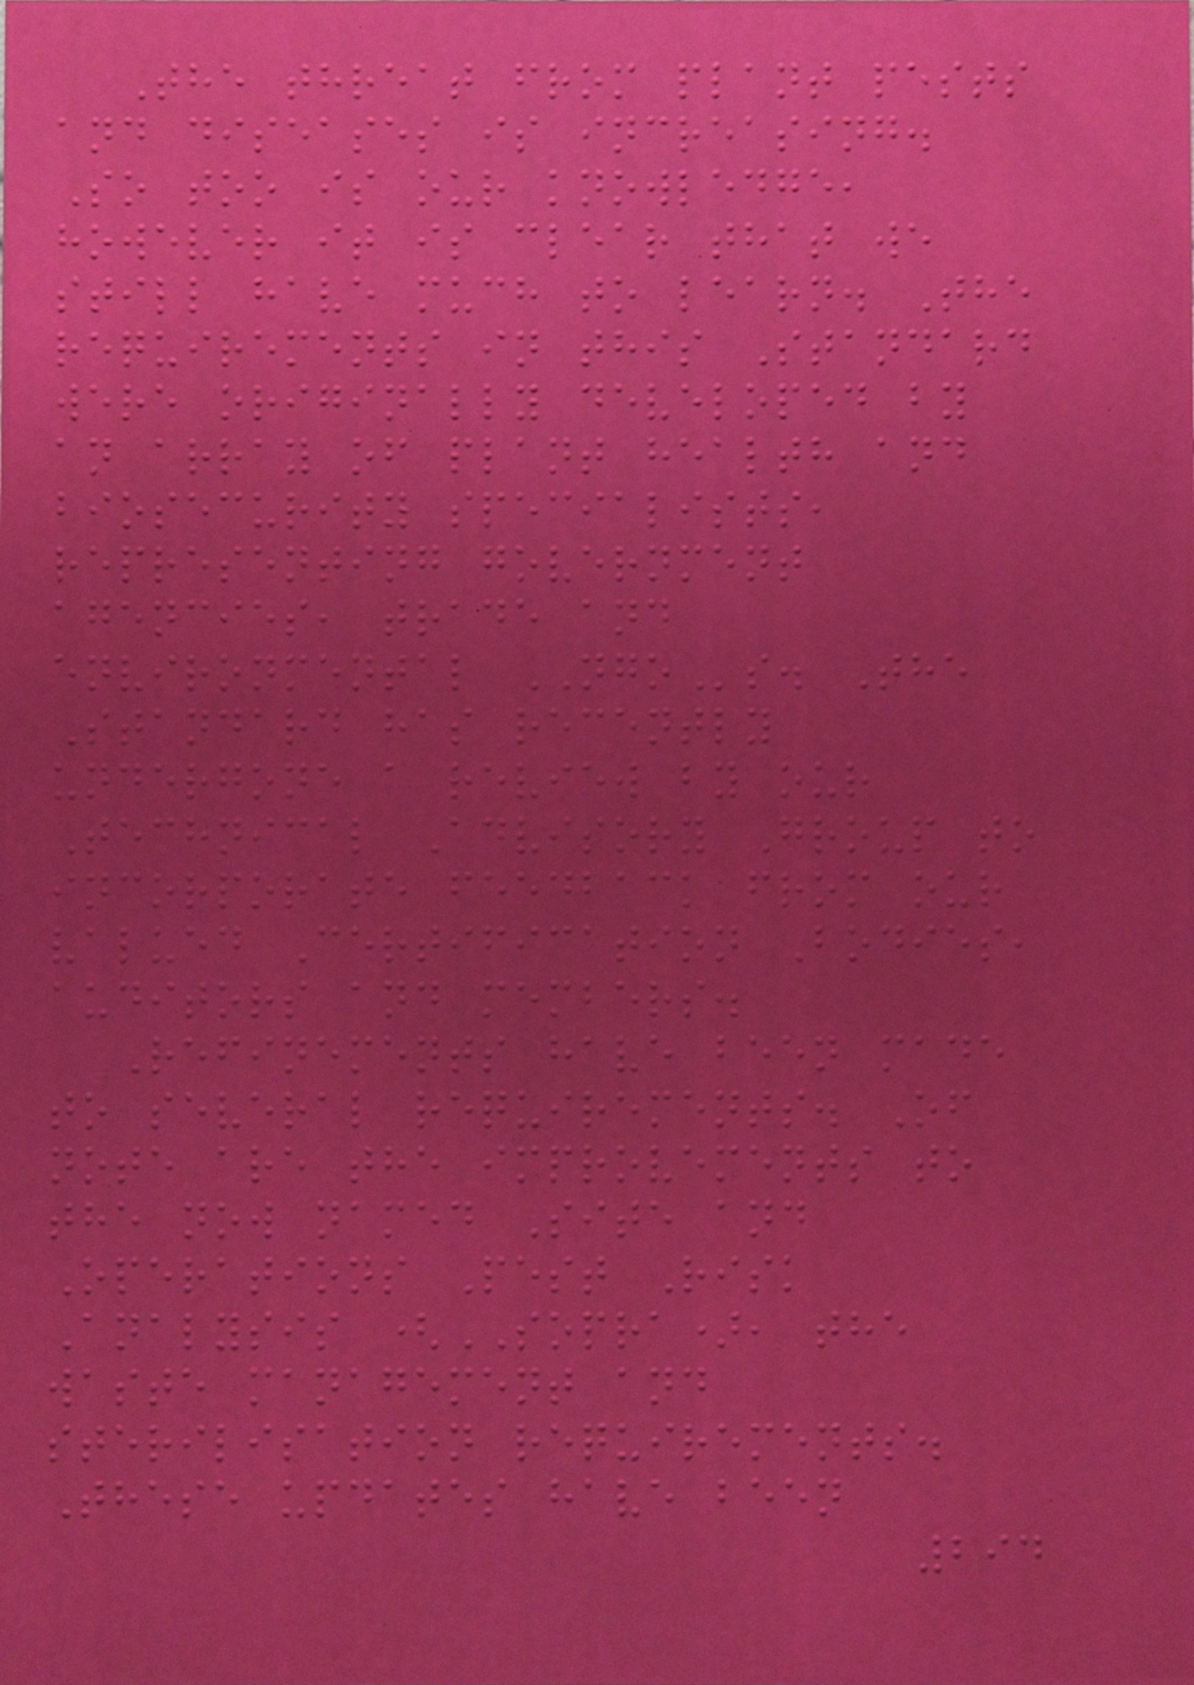The threat from plant pests
and diseases is increasing.
So too is our knowledge,
however it is clear that we
still have much to learn. The
requirements in this Standard
were originally developed by
an array of plant health and
biosecurity specialists,
representing government
agencies, trade and
environmental NGOs. The
Standard has recently
undergone a review by our
Technical Advisory Group to
incorporate feedback from our
valued Certification Bodies,
auditors and members.
Refinements have been made
to several requirements. Of
note are the improvements to
the now named Site and
Operations Pest Risk
Analysis (SOPRA), the
waste management and
sterilisation requirements.
These updates have been
294
